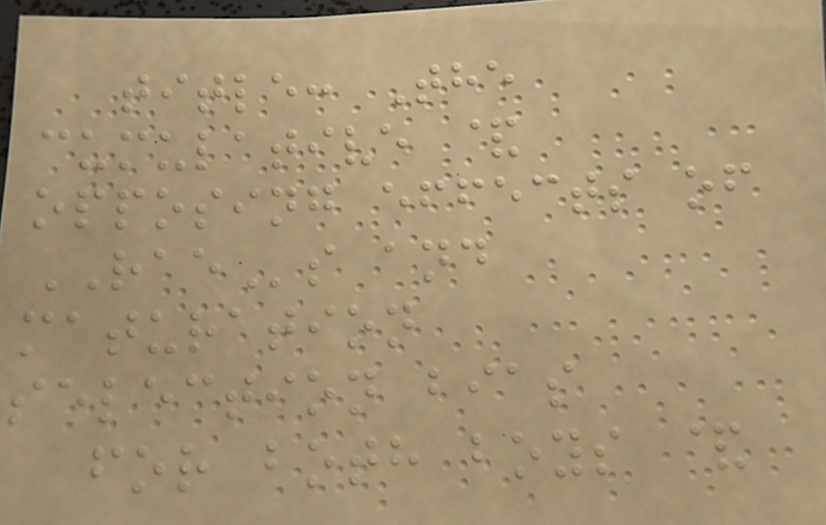title: The
cumulative &
opposing effects of
RAEs and
maturation
selection bias
for both boys &
